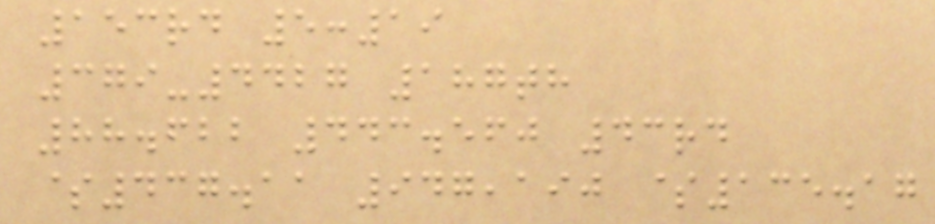153rd 5:19
379-4427 187th
88.622 443.560 43rd
$437.11 947,190 $135.17
